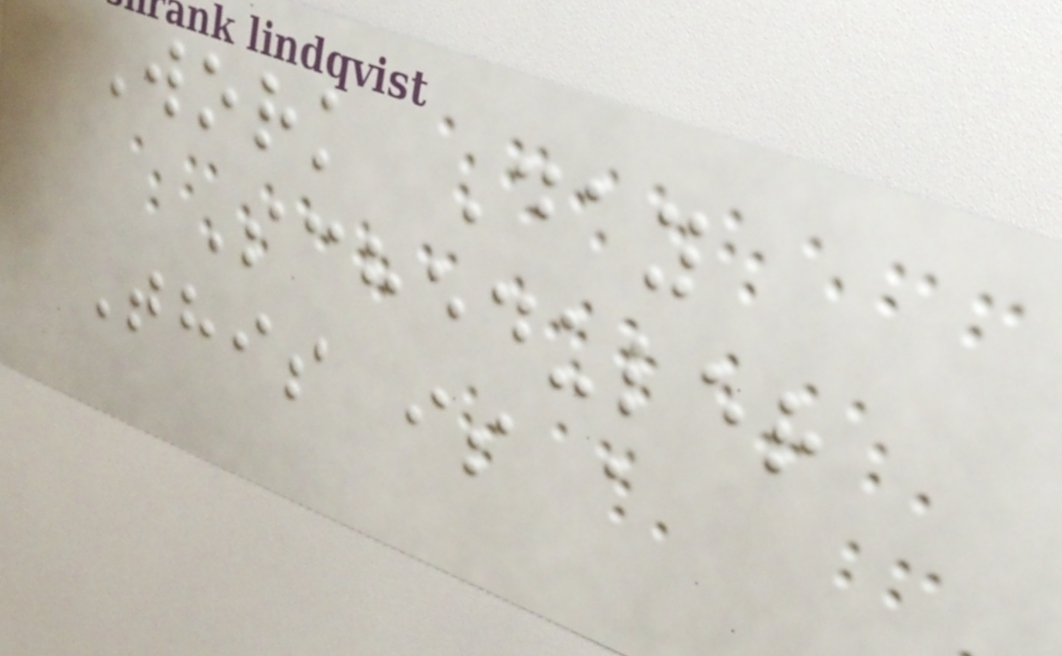Work Day
Scheduler
This is a
